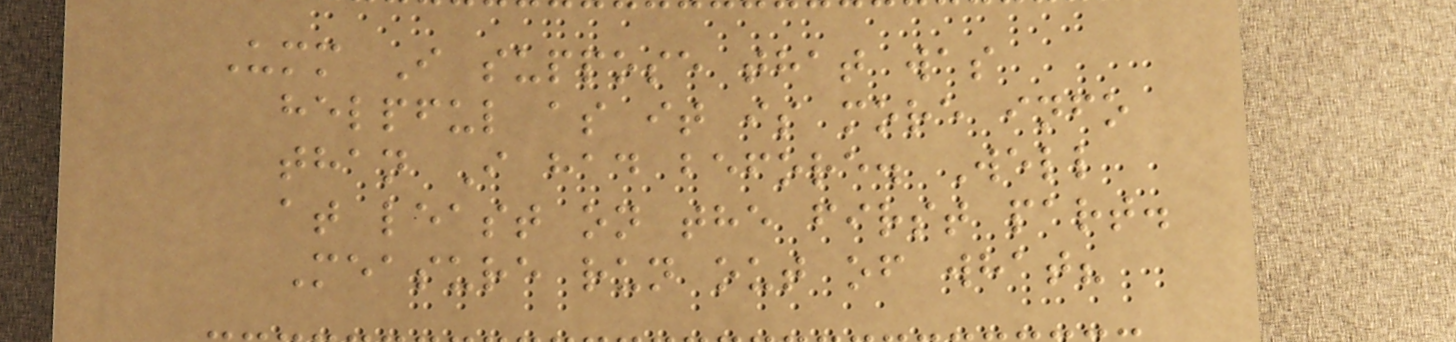Umm I suppose that was
helpful as it is more info
than I had before. Well
at least on the first part.
Measure run out of what?
